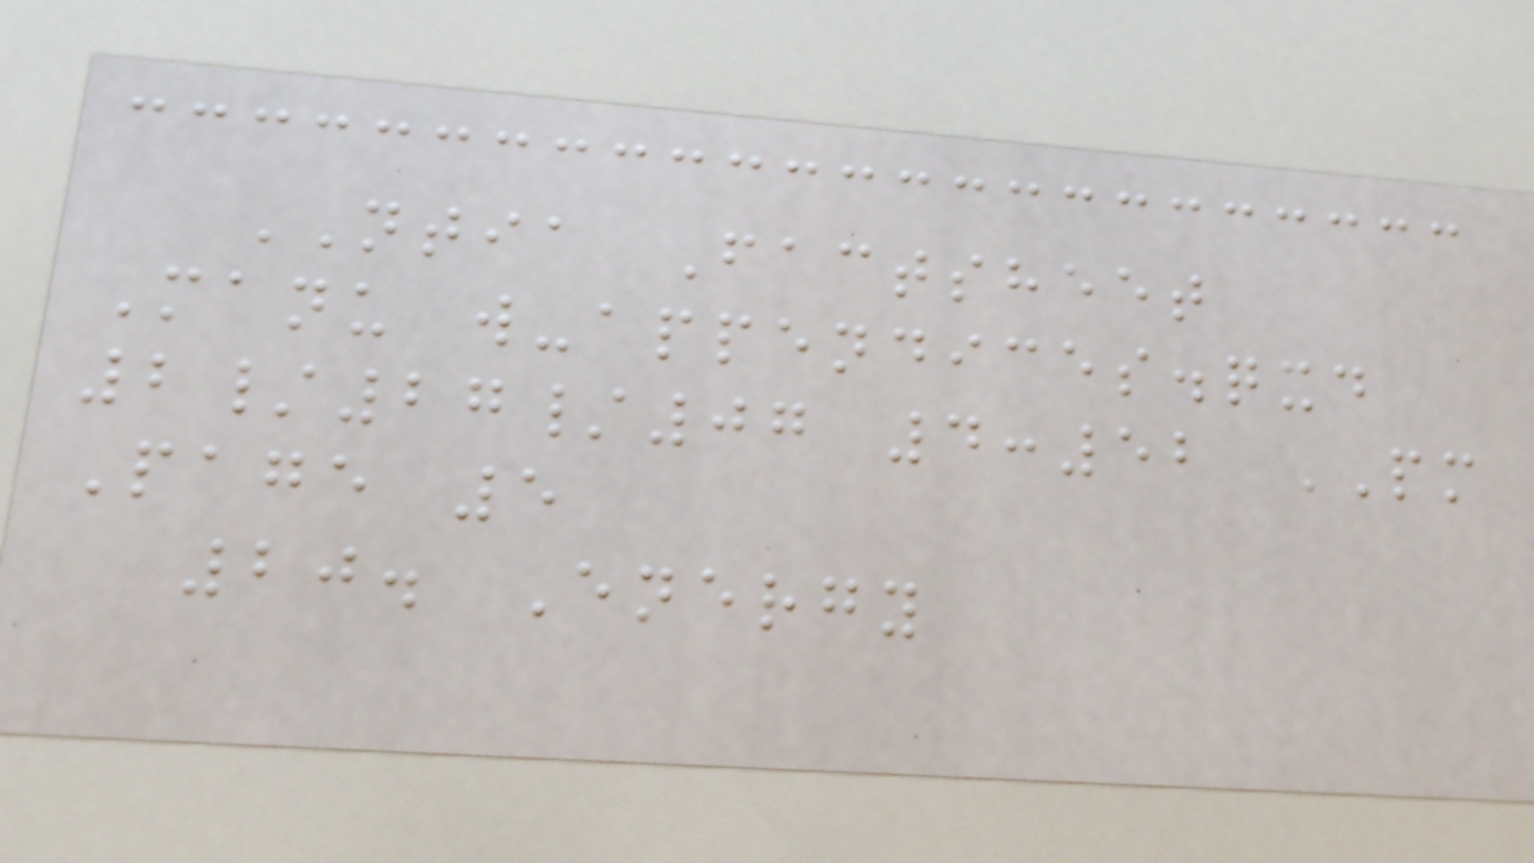NTIA Factsheet
Manu w-appendices.qxd
2/27/07 4:52 PM
Page 5
20. Energy
